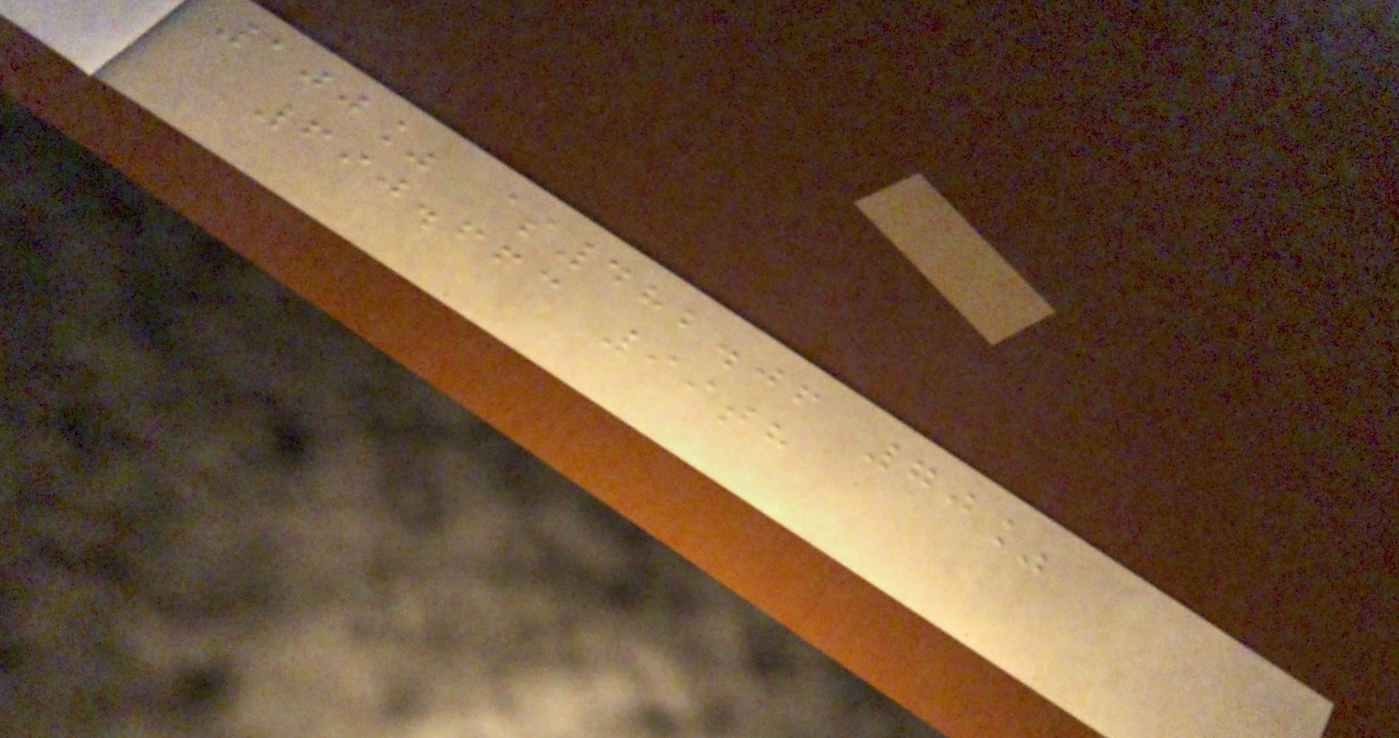100% $482.06 70%
690.663 99th
